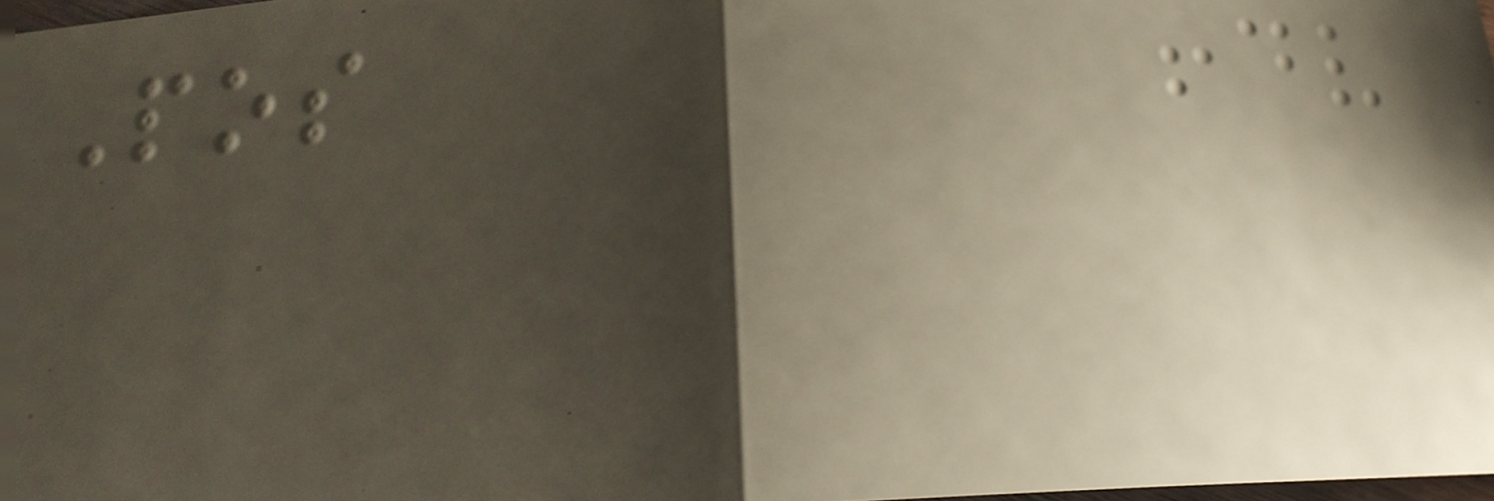Pos
